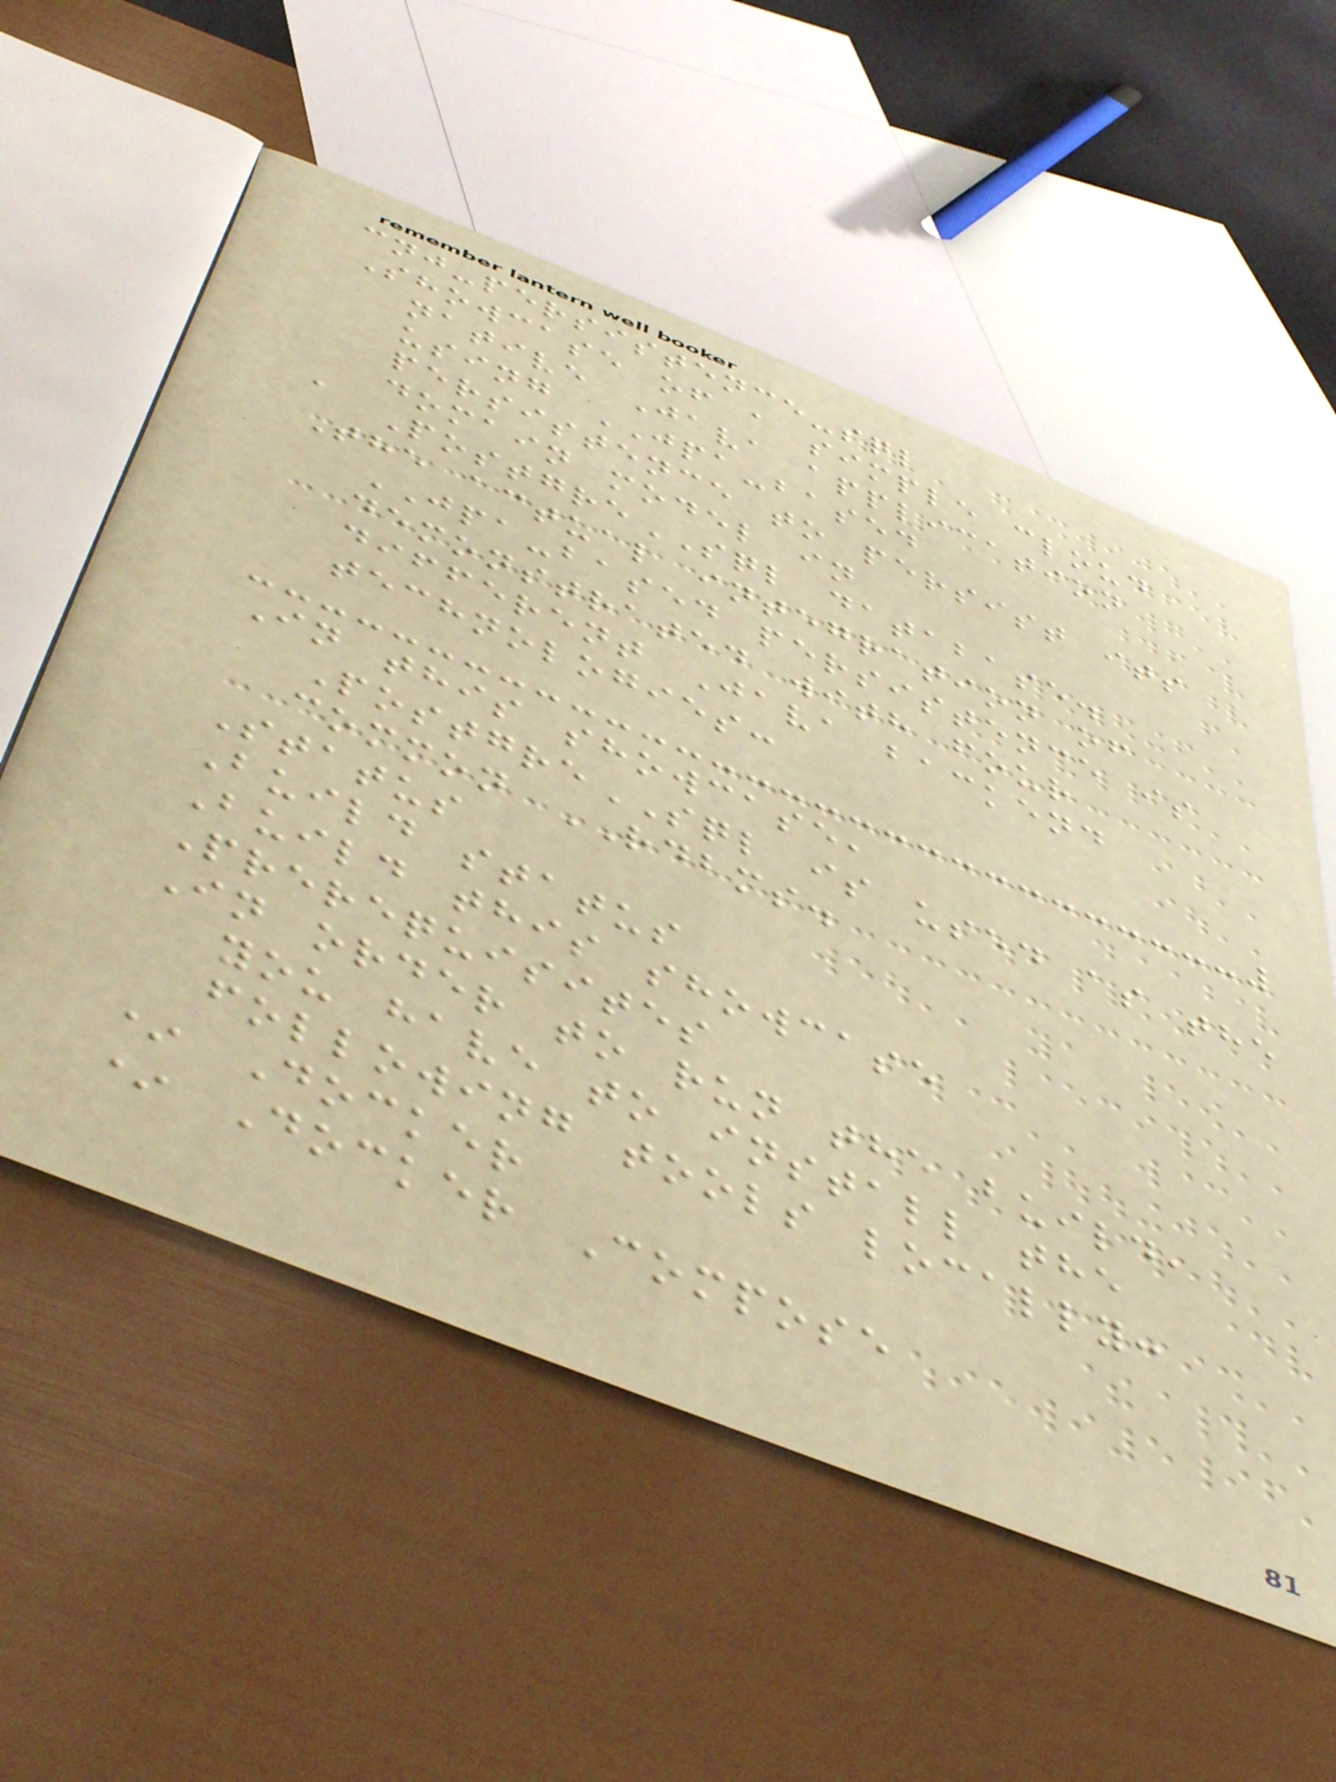cnj-persistence-sql
Showcase of a simple cloud
native Java application
using JPA-based
persistence to persist its
domain model in
a PostgreSQL database.
The actual integration of
JPA-based persistence is
demonstrated with four
different Java backend
technologies:
In this showcase,
PostgreSQL is used as the
common RDBMS.
Status
Build status
Build this showcase
Prerequisites
In order to run the build,
you have to install the
following tools locally:
* Docker
* Docker Compose
